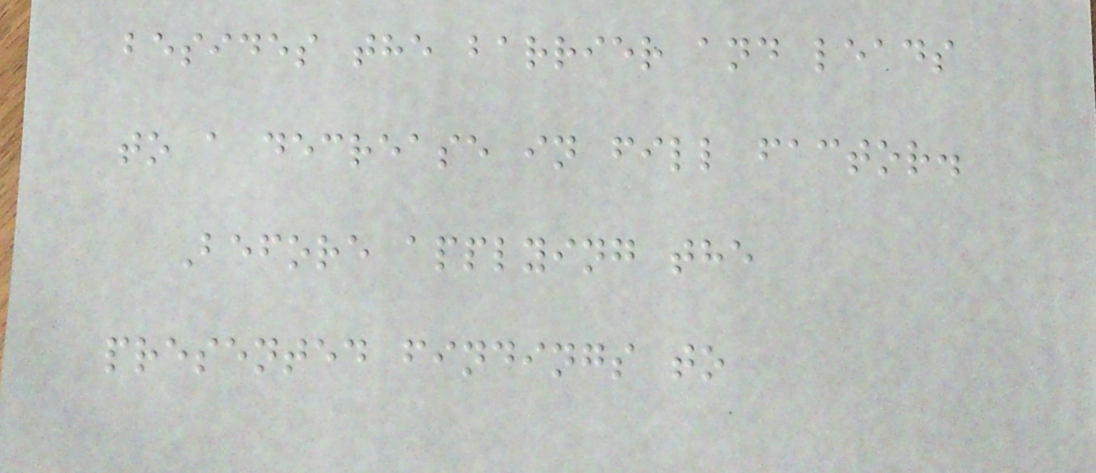besides the barrier and leads
to a decrease in fill factor.
Before applying the
presented findings to
